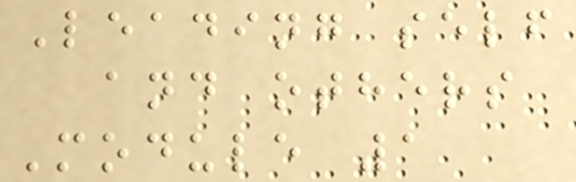Leading self
and others
Module 1
